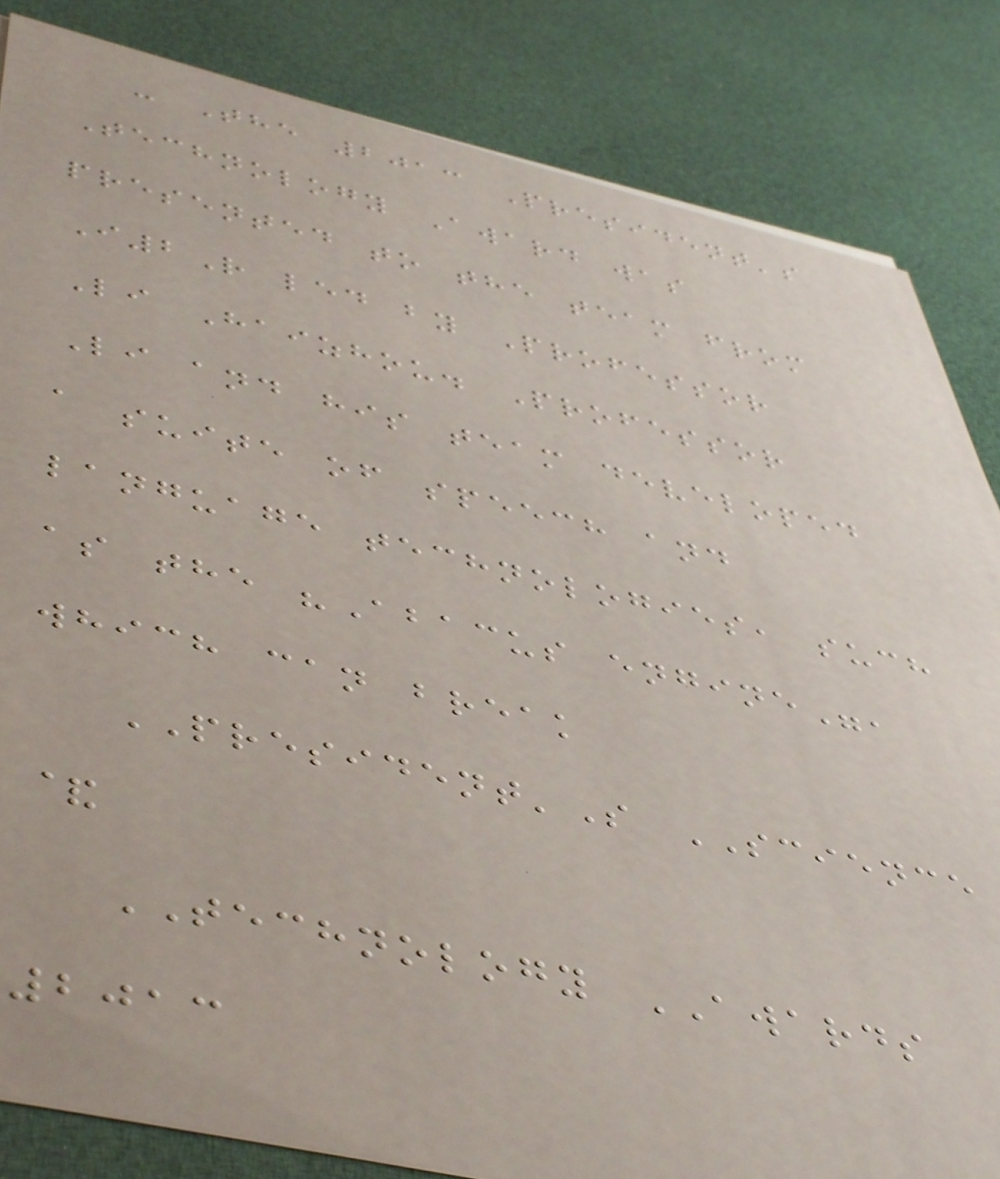- The 2013 President's
Technology Award was
presented to the team from
I2R led by Professor
Li Haizhou. Professor
Li and his team developed
a suite of speech and
language technologies, such
as the "Abacus engine",
which can break
PRESIDENT'S SCIENCE
&
TECHNOLOGY AWARDS
2013
